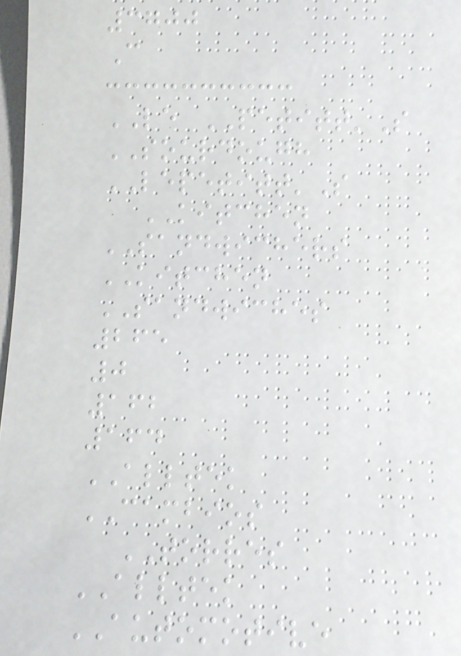3700
C
LE PETITT'S
SOURDOUGH
LEPETITT'S
KITCHEN
SANDWICHERS
KITCHEN
SANDWICHES
265
0
162
164
ALLTEK
CAMBIOS
TORRES
ALLTEK
AUTOMOTIVE
